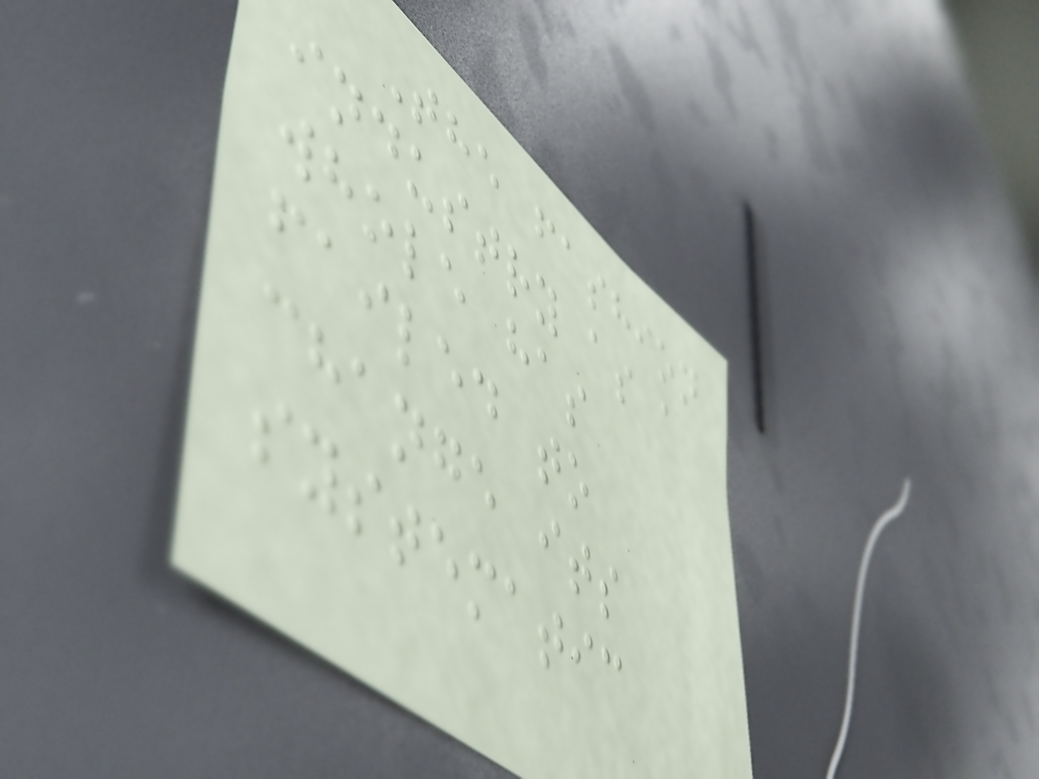The fashion
industry as a
whole has
failed to
change its
systematic
